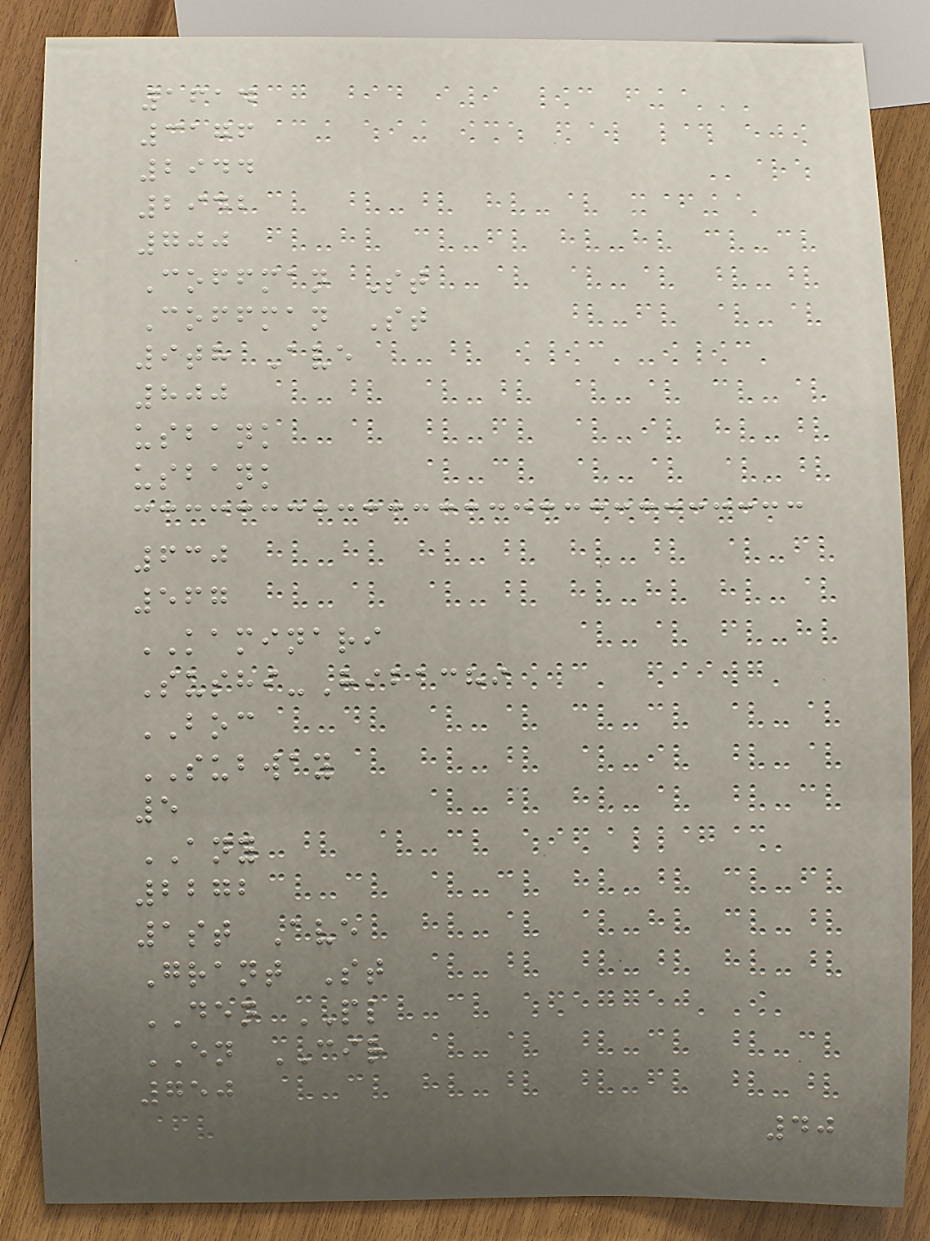1614
3176
2944
2942
700
Coffman St
Coffman St
9th Ave
800
usbank
usbank
630
567
KAMINARI
Sushi-Hibachi
BOC
SUBWAY
5
ANY
2272
1st Ave
Grant St
DEN PL
EN CIR
750
40
